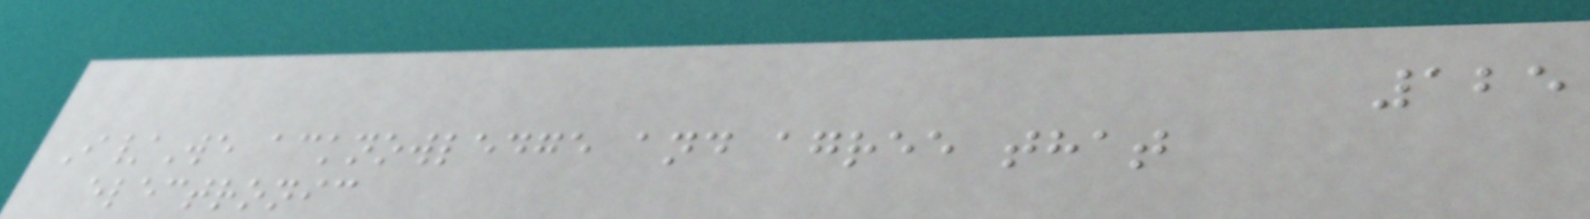125
I/We acknowledge and agree that
electronic
